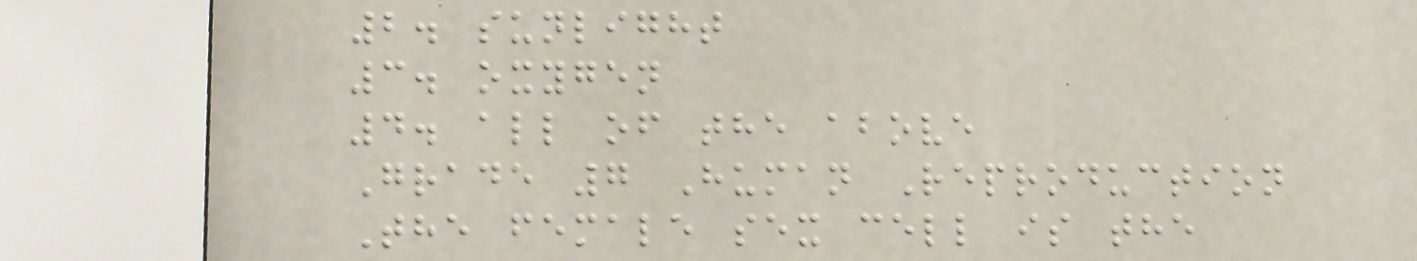2. sunlight
3. oxygen
4. all of the above
Grade 7 Human Reproduction
The female sex cell is the
